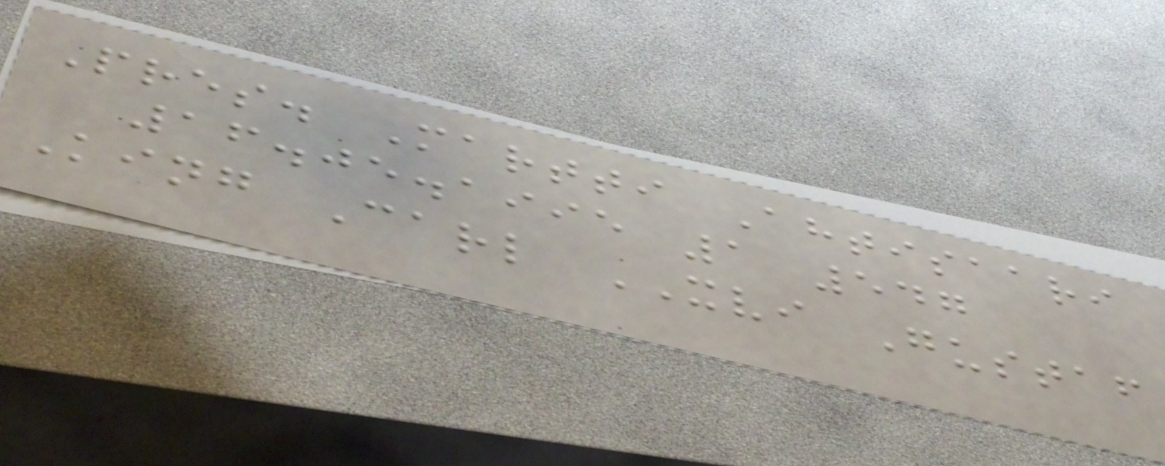Pres. Martti Ahtisaari
16.05.1995 1 547
King Carl XVI Gustaf
